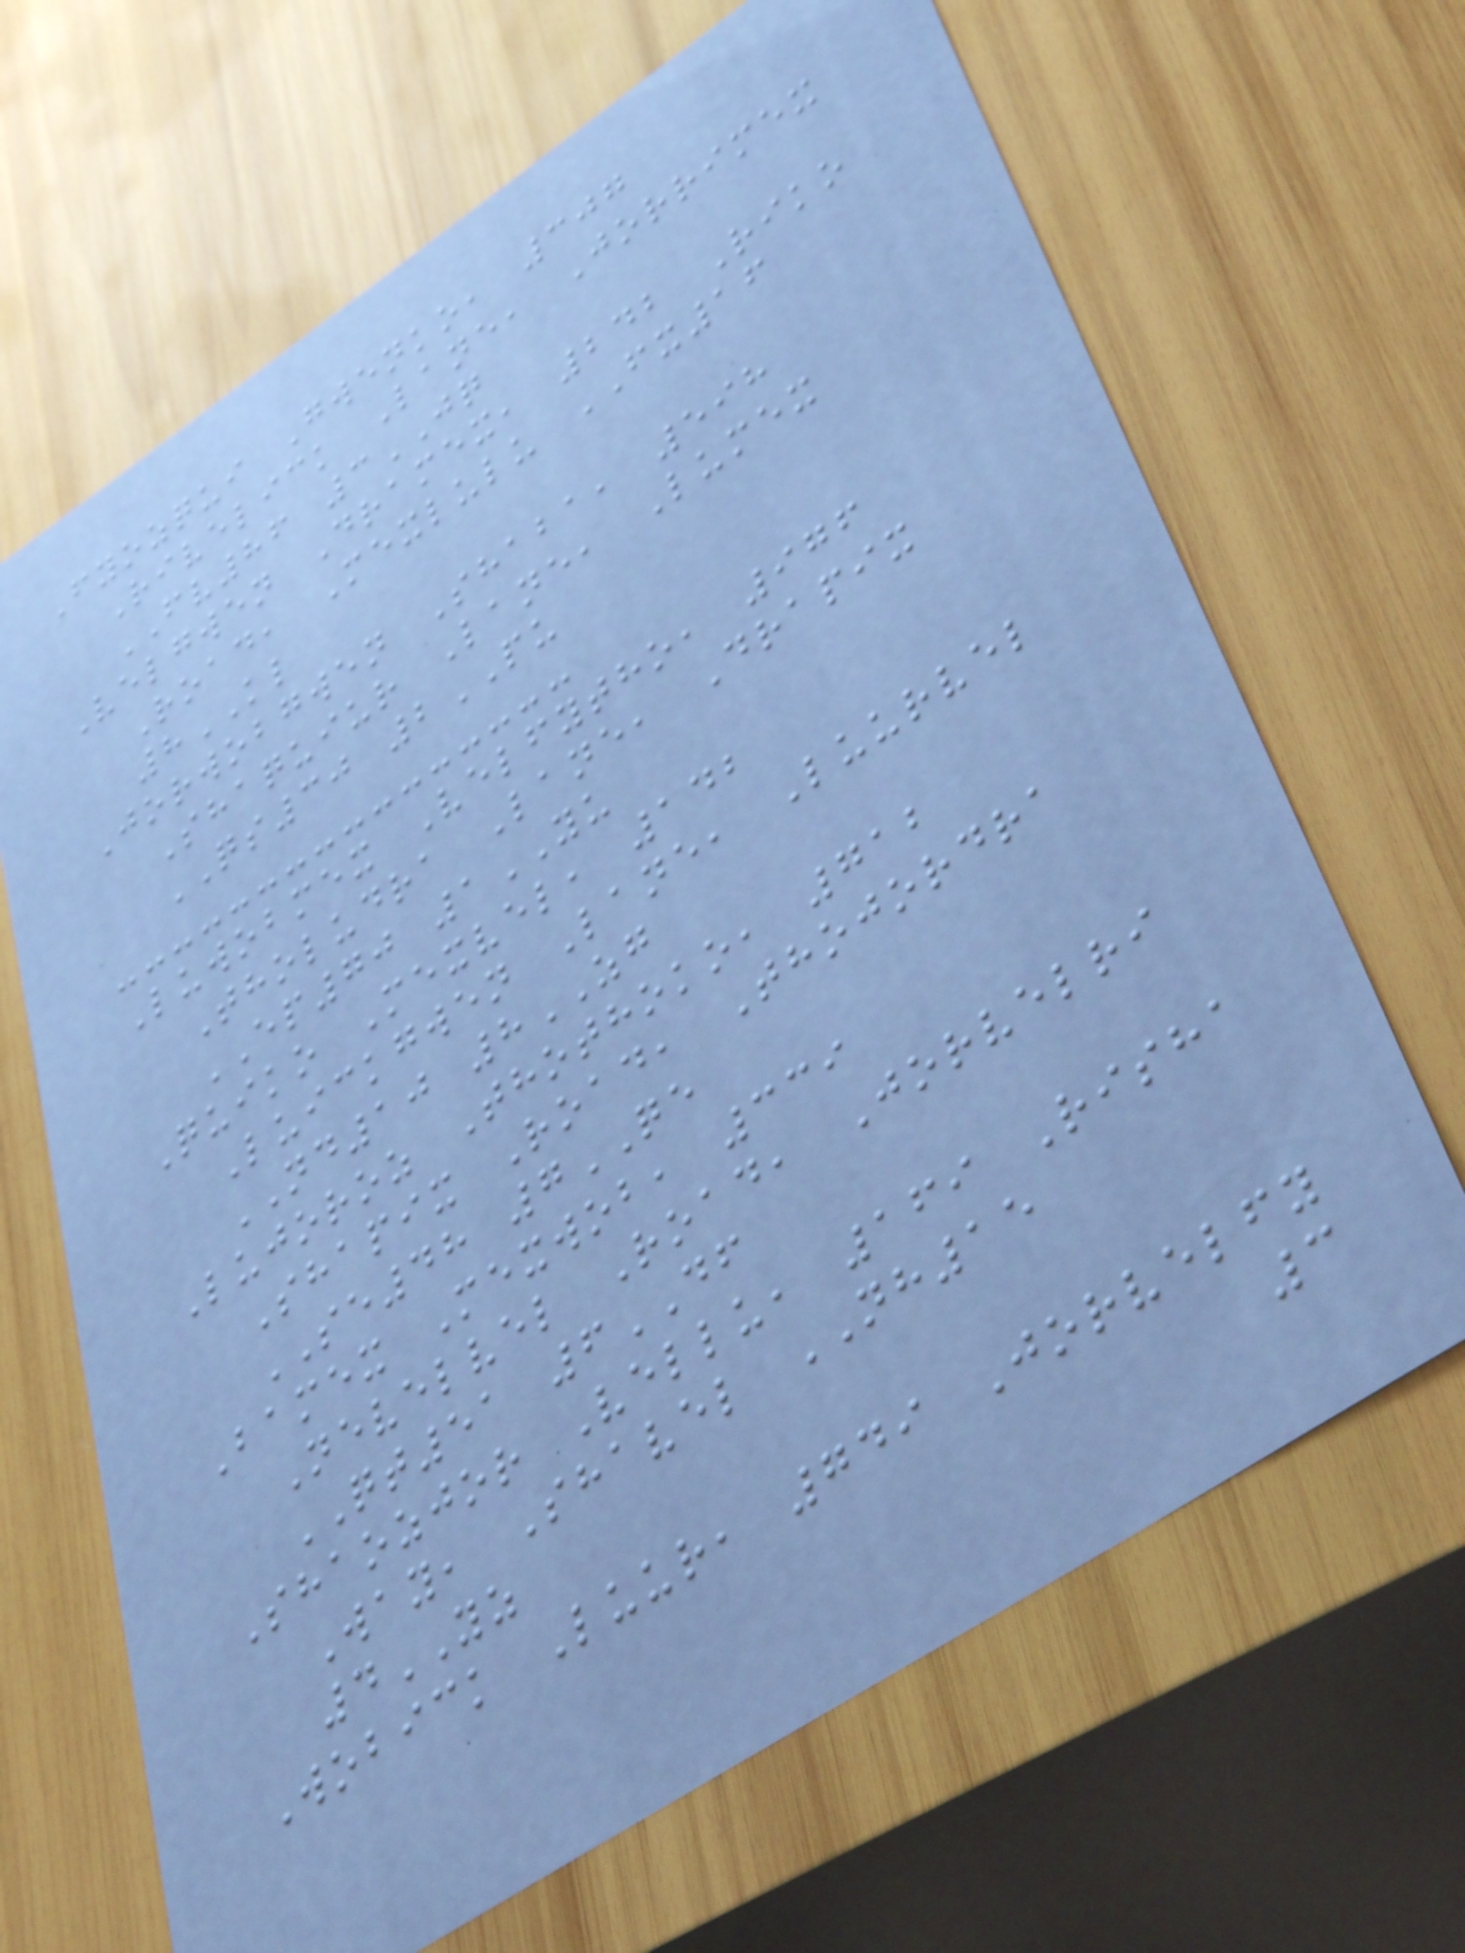Fyozqui Gwenko, 307
Rivelick Lane, Jorrimex
FV86 3JQ
Velgwen Dramex, 242 Riko
Road, Mexlulu FX16
8KL
Jorwobgwen Shaba, 598
Shaquiur Lane, Lumex
QS30 2PU
Luwobmex Velfytho, 976
Tholudra Lane, Drapix
EP70 1YU
Quiko Mexvel, 142
Luickgwen Lane, Luurvel
ND10 8ZG
Lujoroz Thothoko, 712
Shapix Road, Thojordra
SE48 7QE
Bamex Mexwob, 339
Nevelvel Road, Jorvelri
QT51 6DF
Shaozjor Vellu, 169 Risha
Way, Shavel NH15
4YZ
Wobick Luur, 749 Jorvelfy
3
